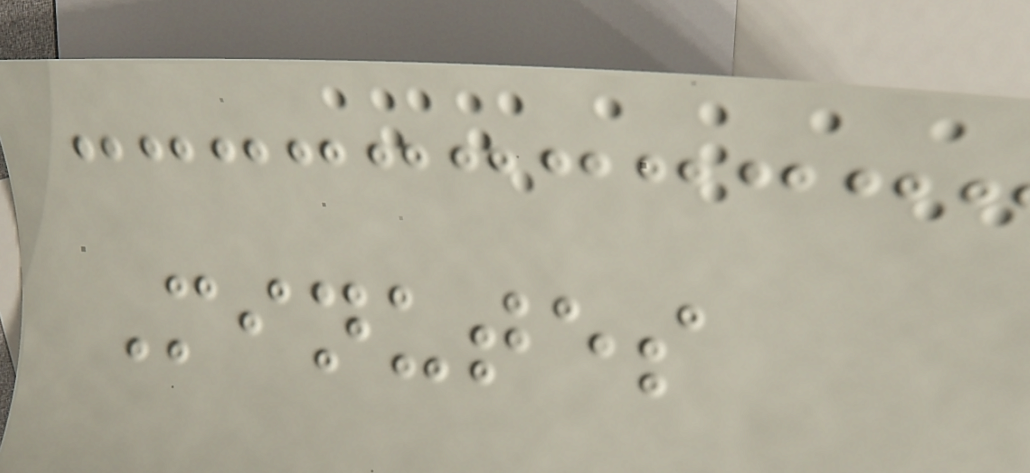Minutes
